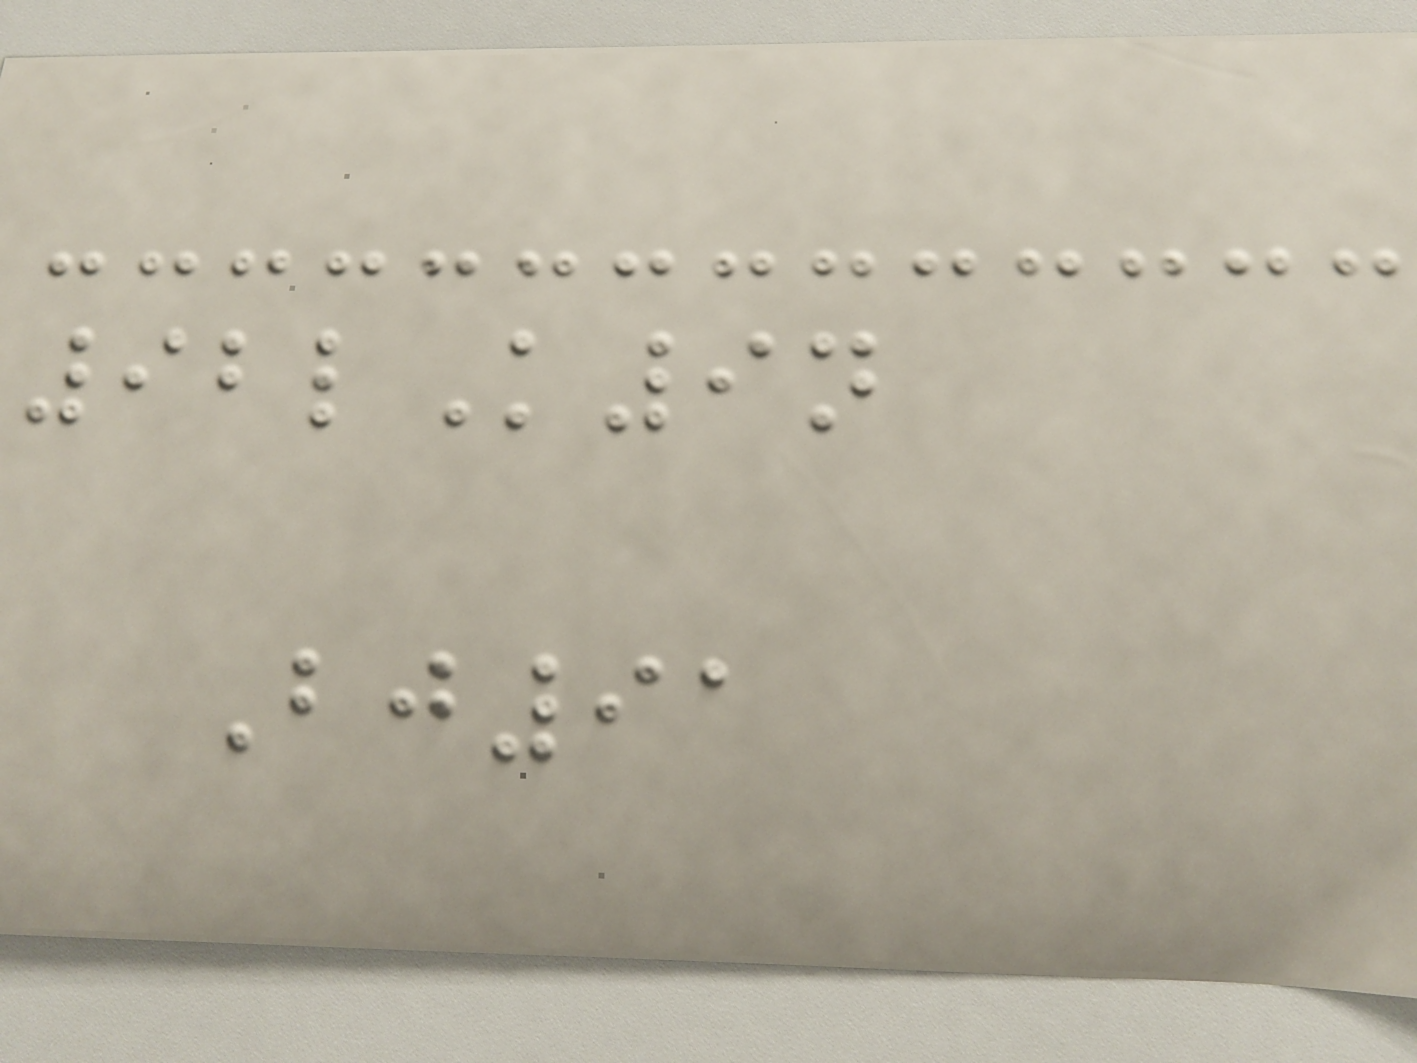92lK9n
Bj91
